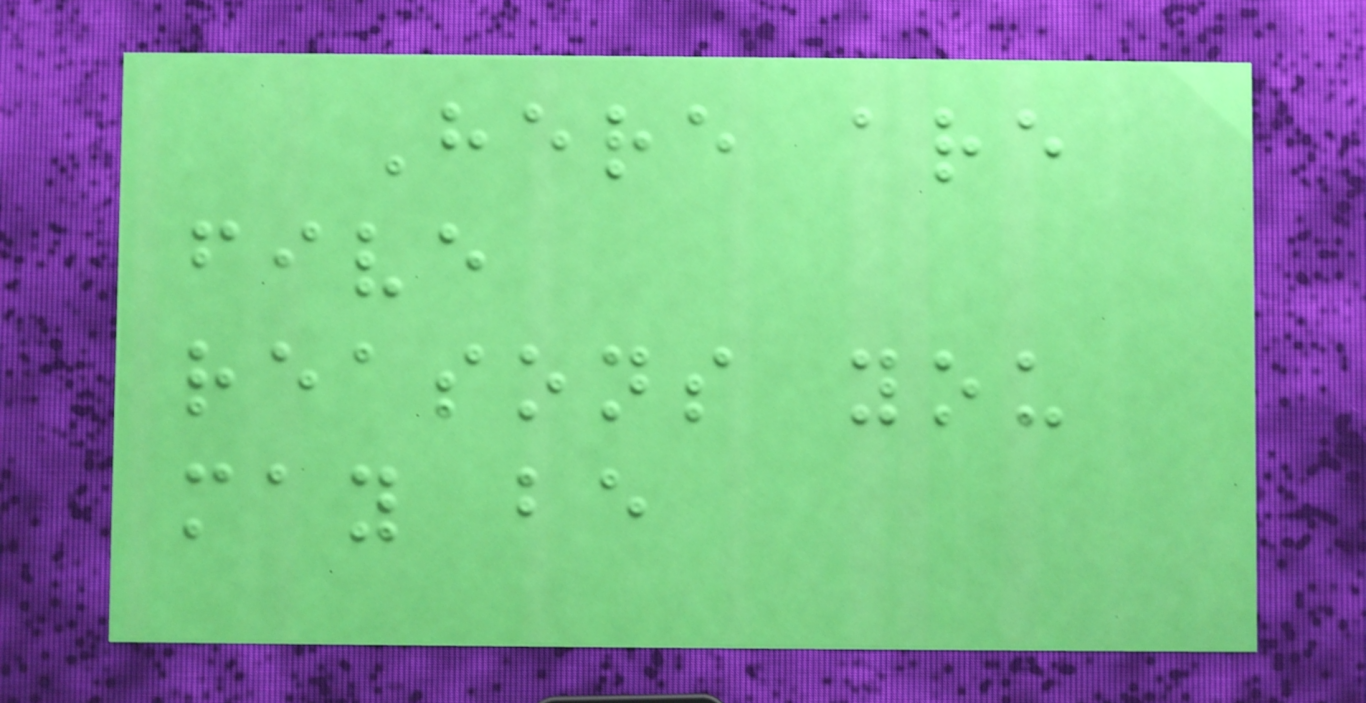Here are
five
reasons you
may be
